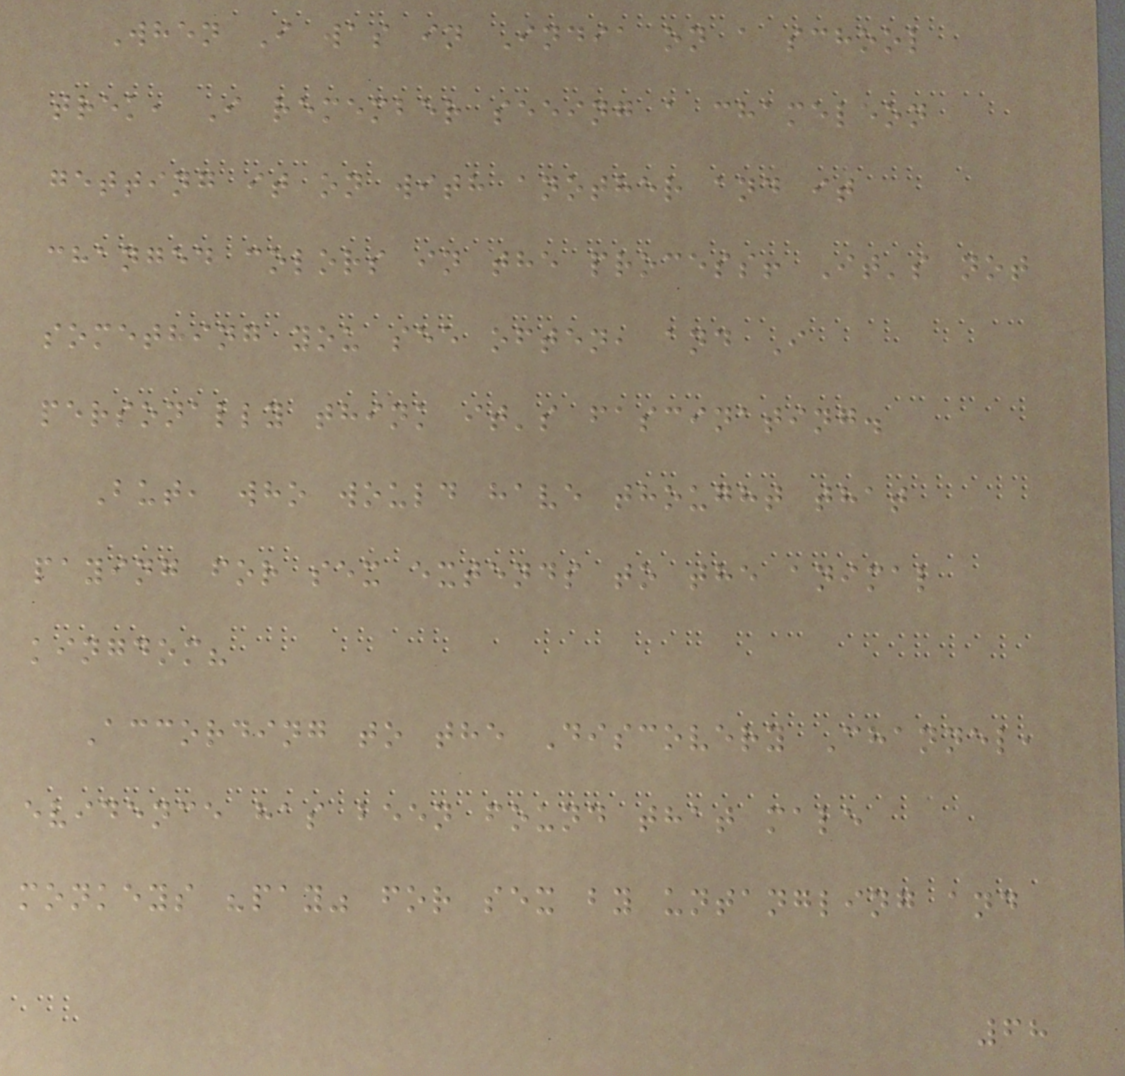When I was in India on a school
trek, I remember seeing a chameleon
getting it on with another and it
changed colors in the process! It's not
something you see often, and I
personally think it's fascinating.
But, who would have thought that
paying for sex extends to the animal
kingdom?
According to the Discovery Channel,
evidence has been found that male
monkeys "pay" for sex by untangling and
68
